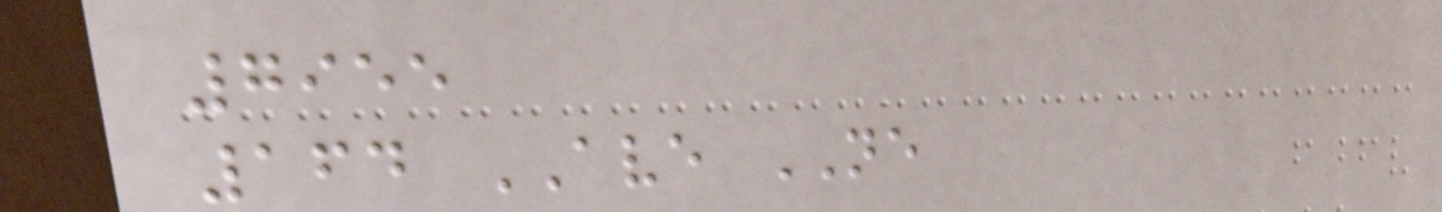7955
164 AVE NE
